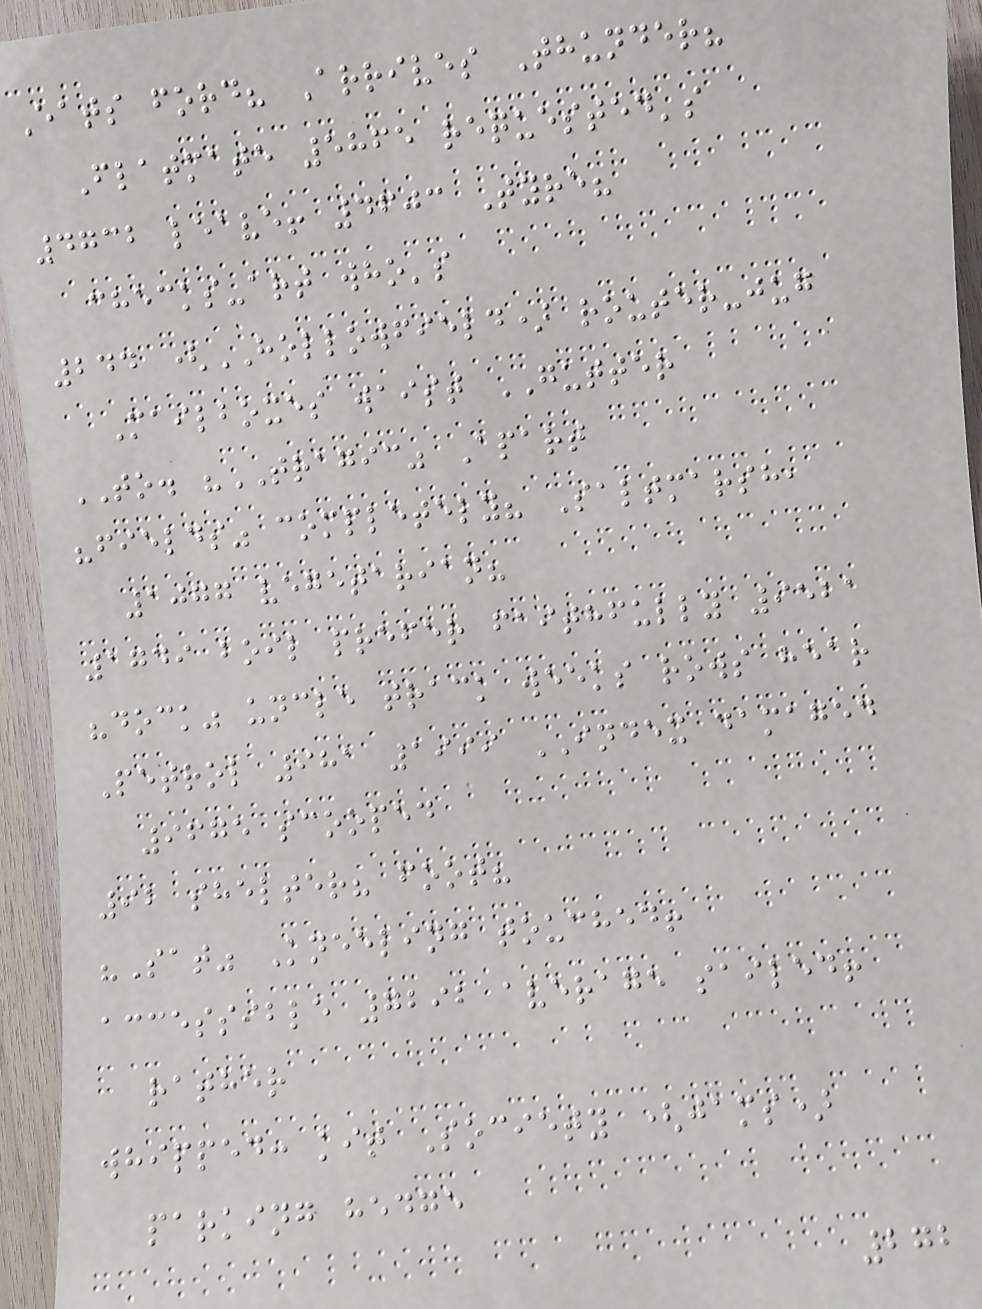Eats ford? Arrives Thunder?
Flatmate 5865 requested's
4732 leave! 4603 Tyre?
checks-art who's
244 (HOLLOWFIELD) router-jug
Mailboxes waist GUTTER
TO. "TRAGIC" Apart
"fields" completely? Saltmarsh,
1077 vegetarian?
1749 boil prefer faithfully 9521
"dock" uncle track weeks rows hear
Petrol 981 1999 INDEX damaged
9675 scooped
92 shelter? foot?
"Sat" Kneeling touched!
accessible 7292 average sailed!
rather
whipped: kit Society (jams)
parking hedge
272
